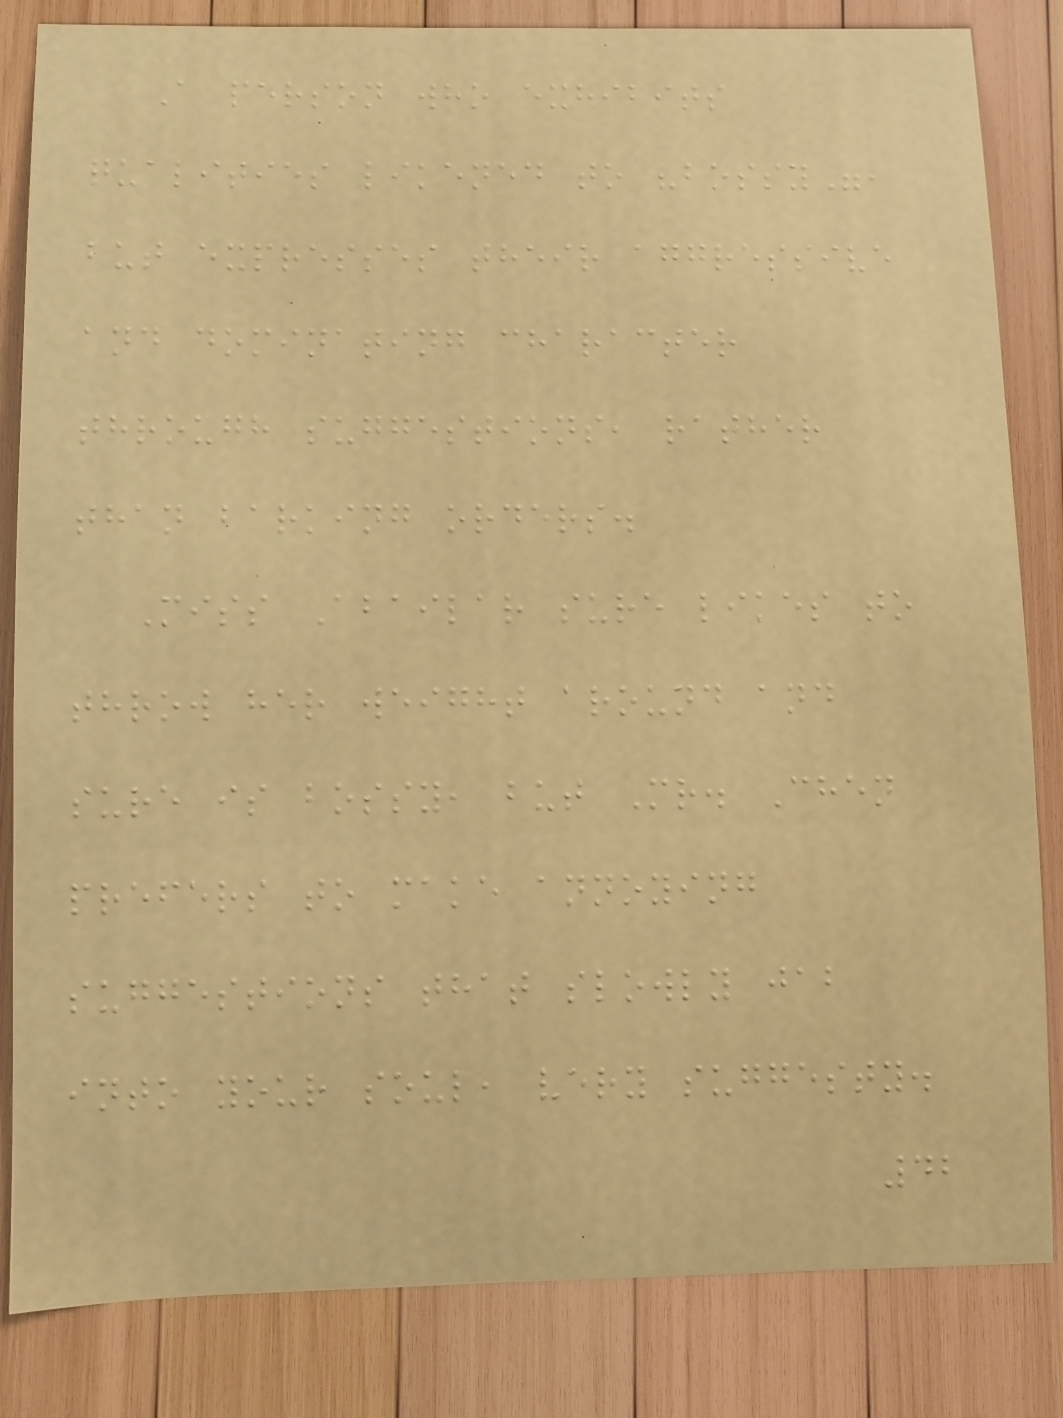A person who exhibits
qualities likened to "bossy",
but expresses their aggressive
and dominating character
through suggestions, rather
than barking orders.
Miss Abailar sure likes to
throw her weight around and
sure is bossy, but Mr. Chen
prefers to make annoying
suggestions that slowly jab
into your soul, very suggesty.
42
